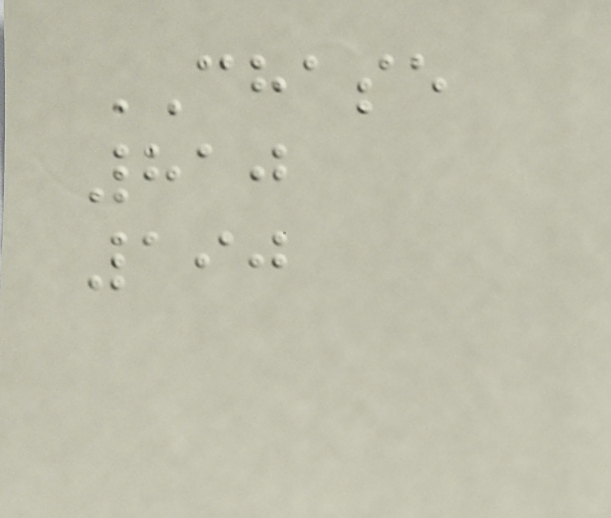CHASE
810
190
